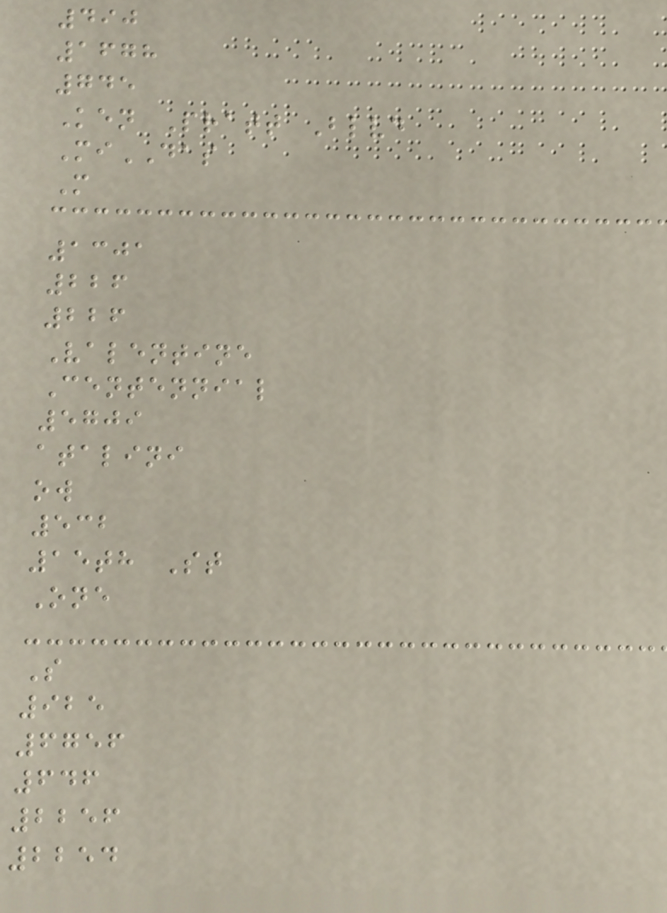490
1678
745
Ken Pratt Blvd
MiDAS
M
1301
226
226
Valentine
Centennial
5709
atalini
ow
532
15th St
One
S
925
6756
646
2256
2254
